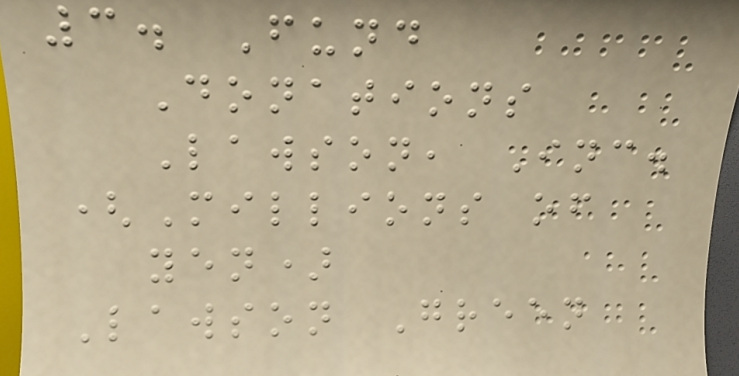3. Fund
Donations
Lawson, Inc.
(Millions of
yen)
Lawson Green
